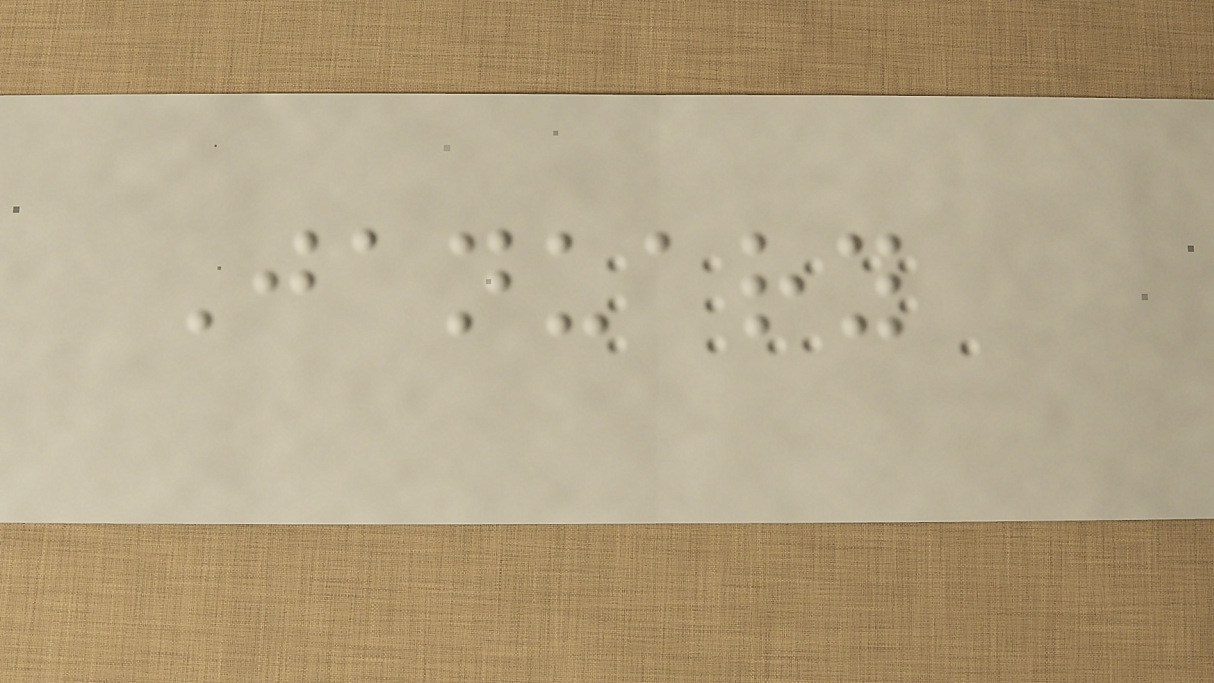January
